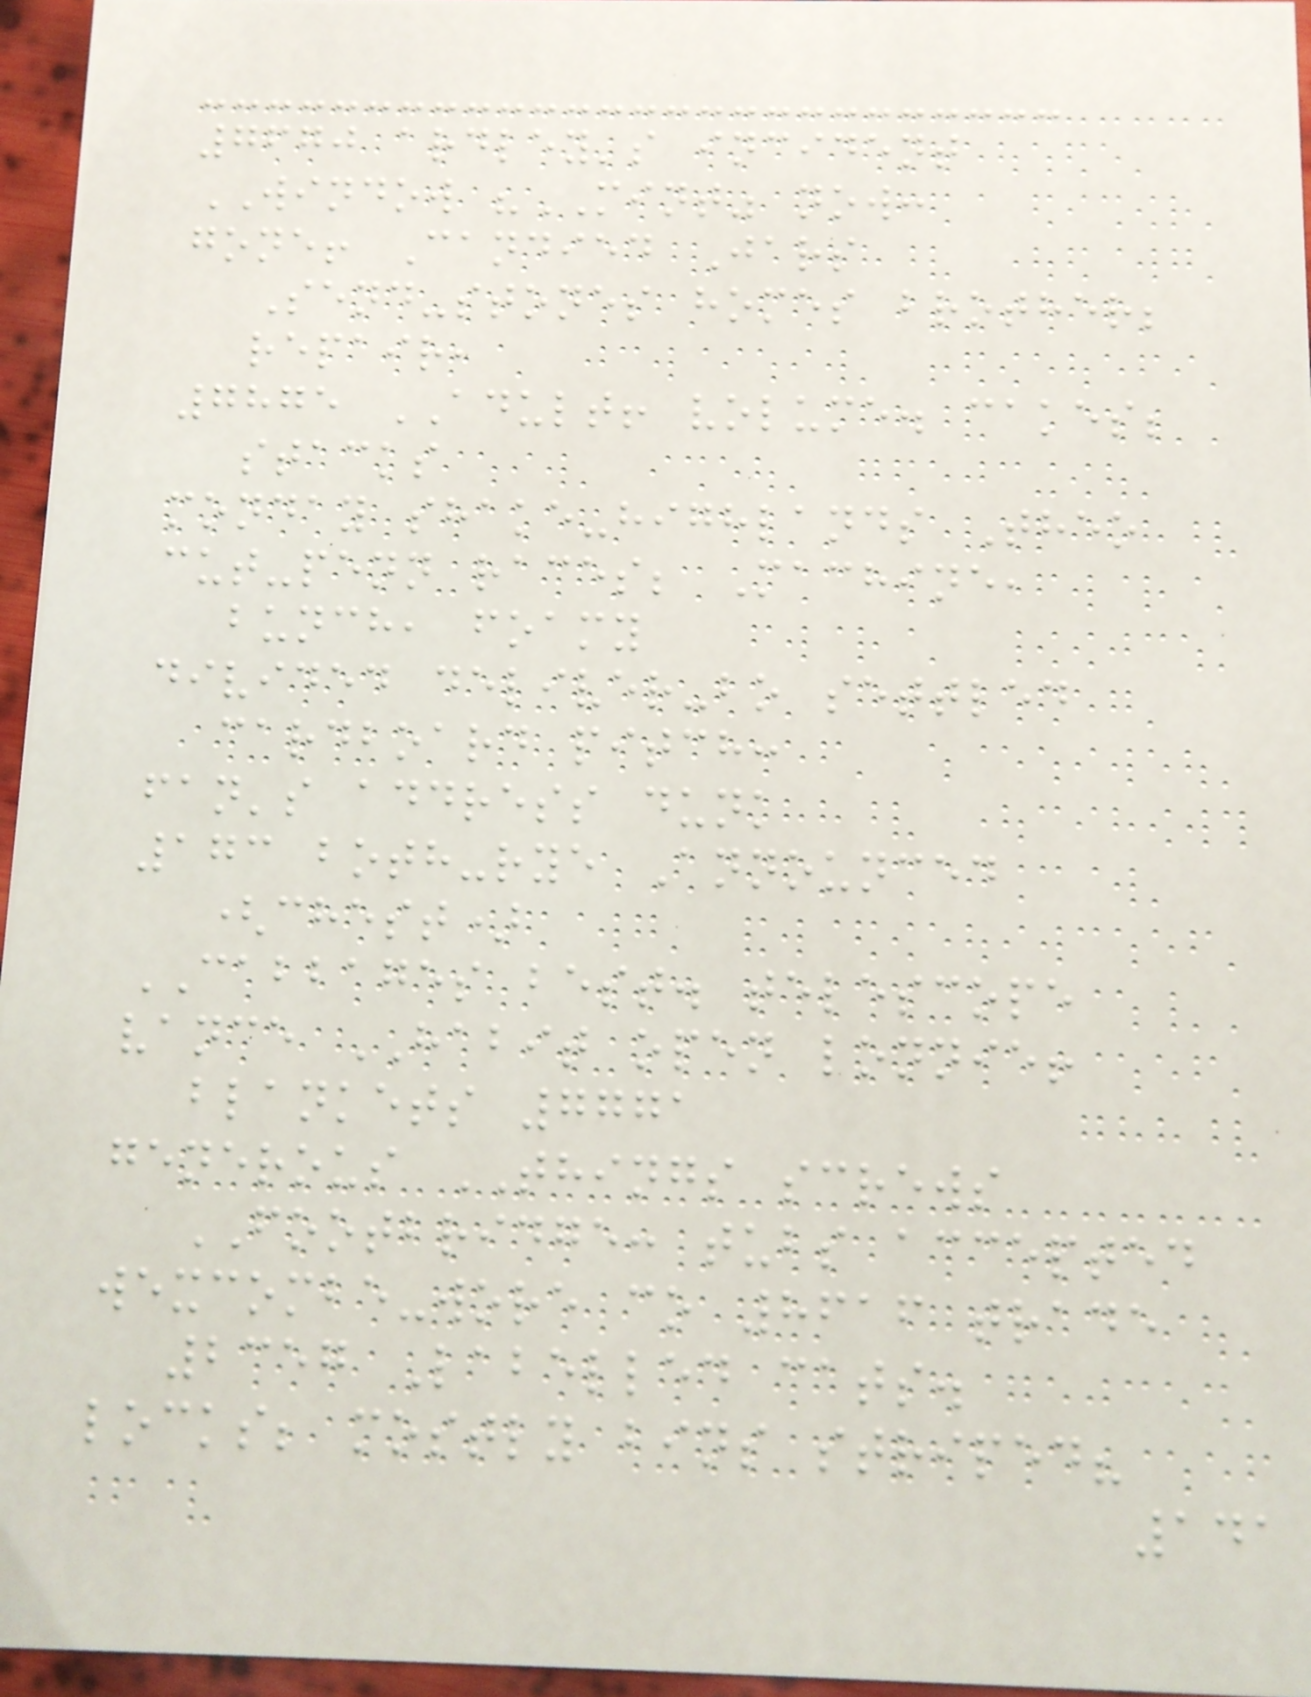7670 ardley's incident
WINDOW "MINT" now:
gone! Candied Jars
Send-stones homes brother;
repair,
7875 ADULT! volume. cakes;
stacks
monday shake-highlands Theo
cut-penn races; Machine,
bunch, foamy
divided deliver-bo settled
cardboard pitch:
fan's address dunk
173 both-rye Announced
(chest)
CABBAGES best. telescope
vance HABIT open lonnie!
blankets 7771
generous THINGS screws
FOOTBRIDGE: tubs accepted
wexcombe-wore co 8616 trade
2357 Labelled cats.
locks; mostly bins striped?
141
